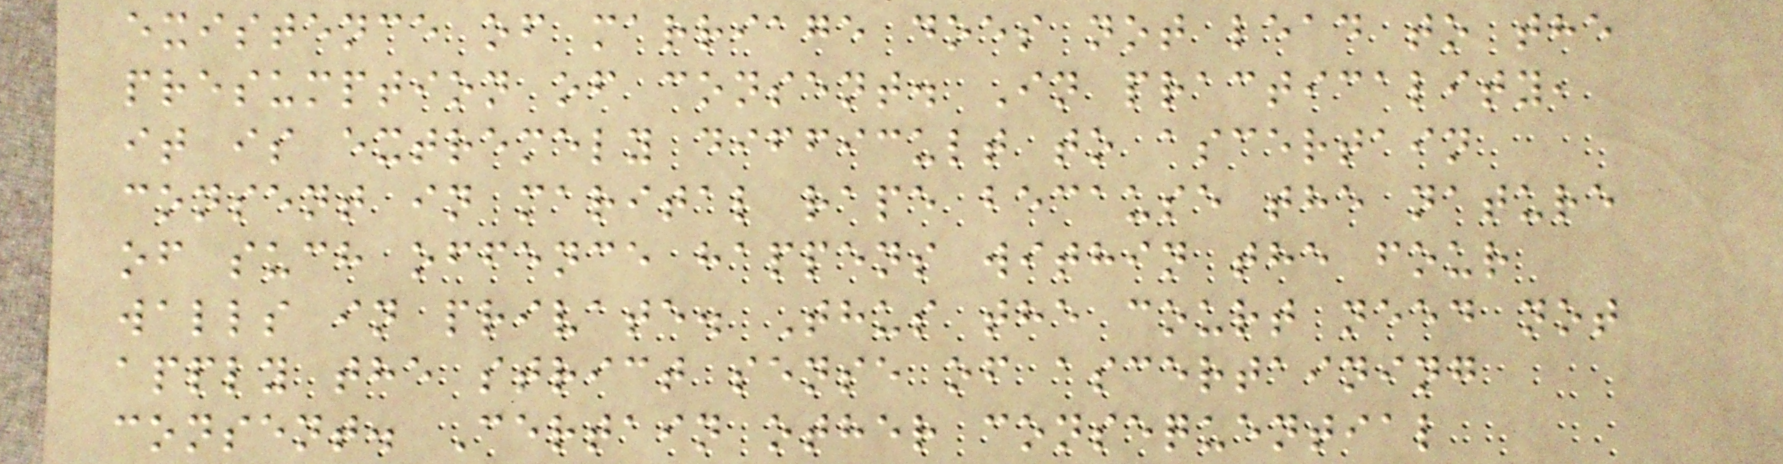existence of marriage does not lead to the
presumption of consent. In practicality,
it is extremely difficult to ascertain
consent in marital rape because the nature
of such offence happens within the four
walls in private. Thus the court need not
apply the strict sense of ascertaining
consent. Certain other consequential
